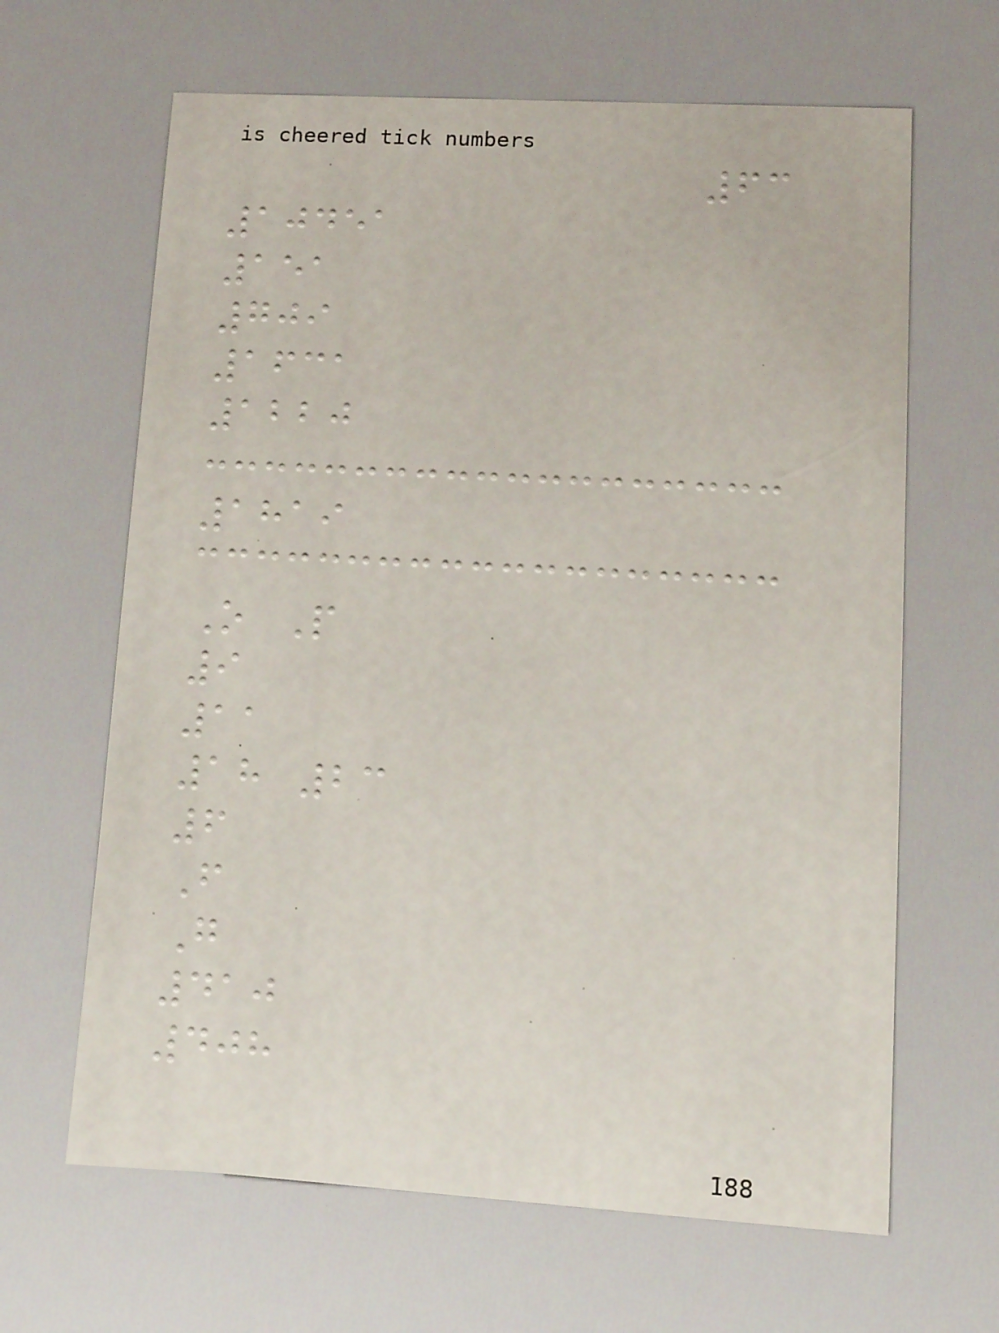63
10451
151
709
1631
1220
1819
O P
9
11
18 23
6
F
G
410
408
